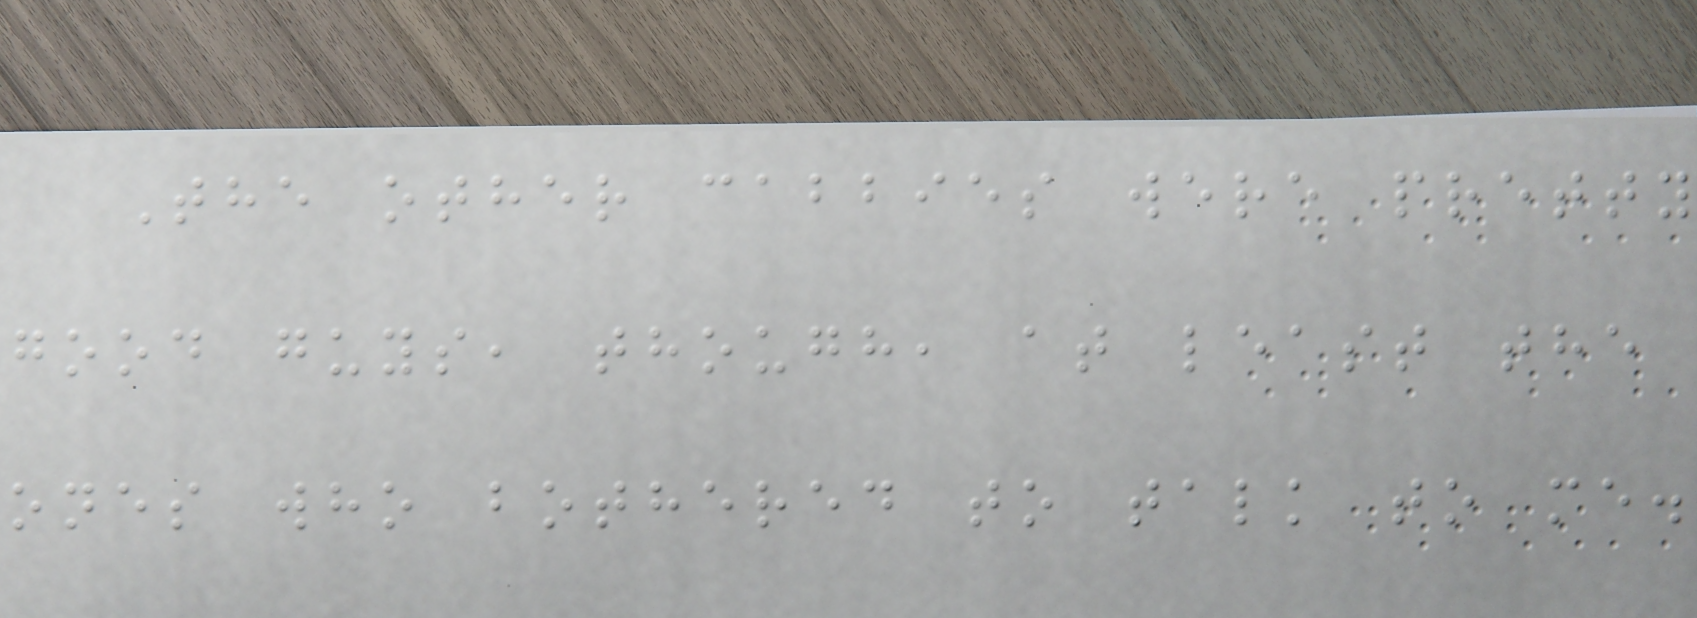The other cabbies were pretty
good guys, though, at least the
ones who bothered to talk to me.
